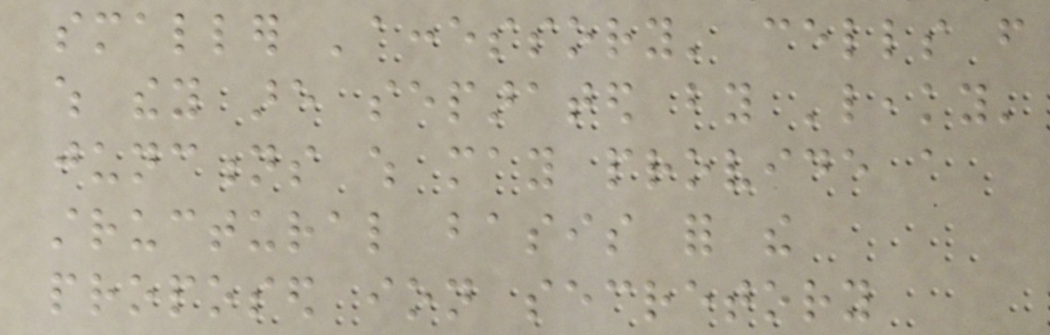smaller 'accessory' cells from
which they are separated by 'leaky'
junctions which may provide a
structural basis for the
proposed ion secretory
